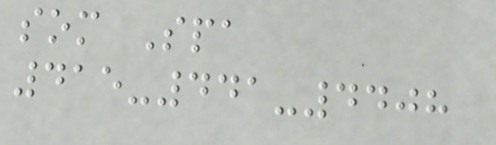som Spa
415-441-4408
